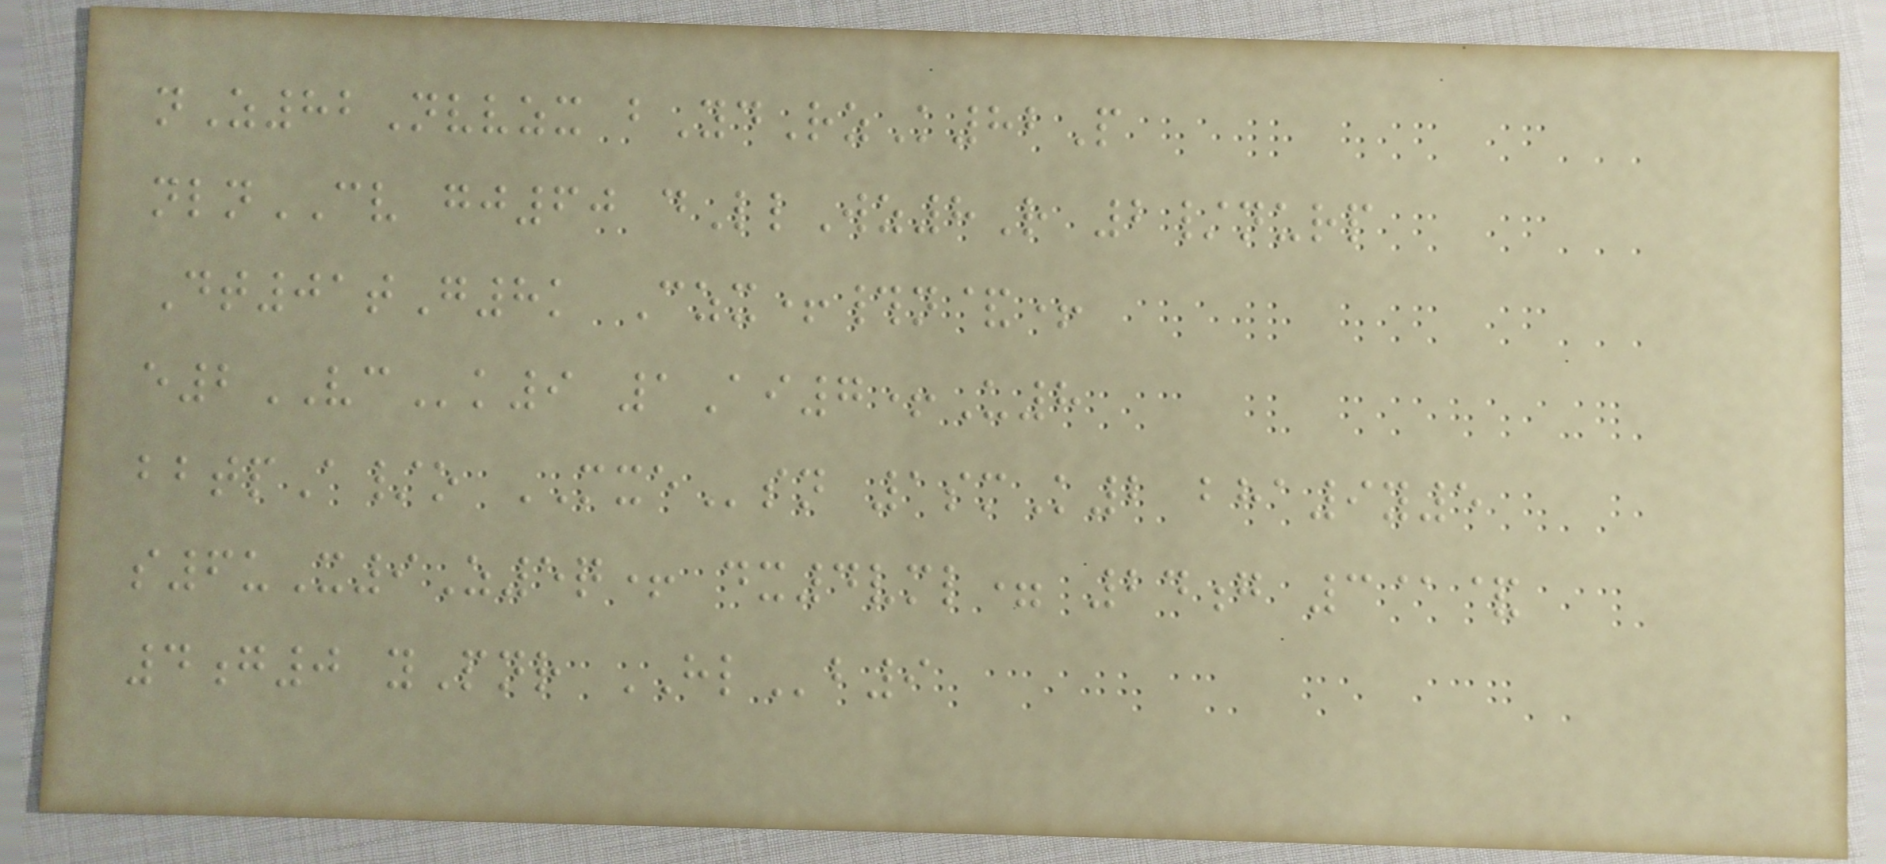nZ82Nvvzx bYdRzK82P
nlnCV gj60 dLlWz8R 2/nurp
Dt01tG8k Czx+#n&+
e2VCk9 1Ai7+U8
bbtpA/o MXEsn 1smK2 bha9y5
s6uX9Z5q+ dx4vml= 24g 3@&
4g0 yPnr HLb9
